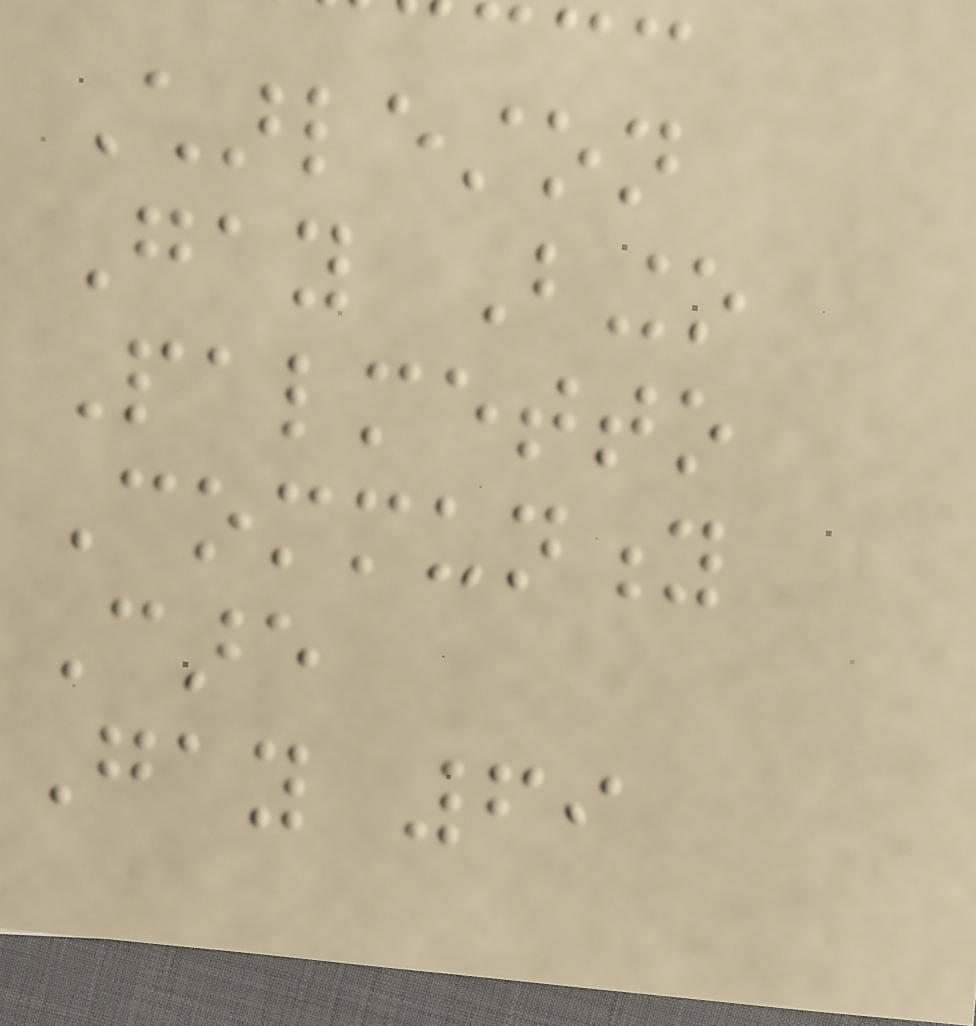Charleston
Gay Bingo
Palmetto
Community
Care
Gay 69
